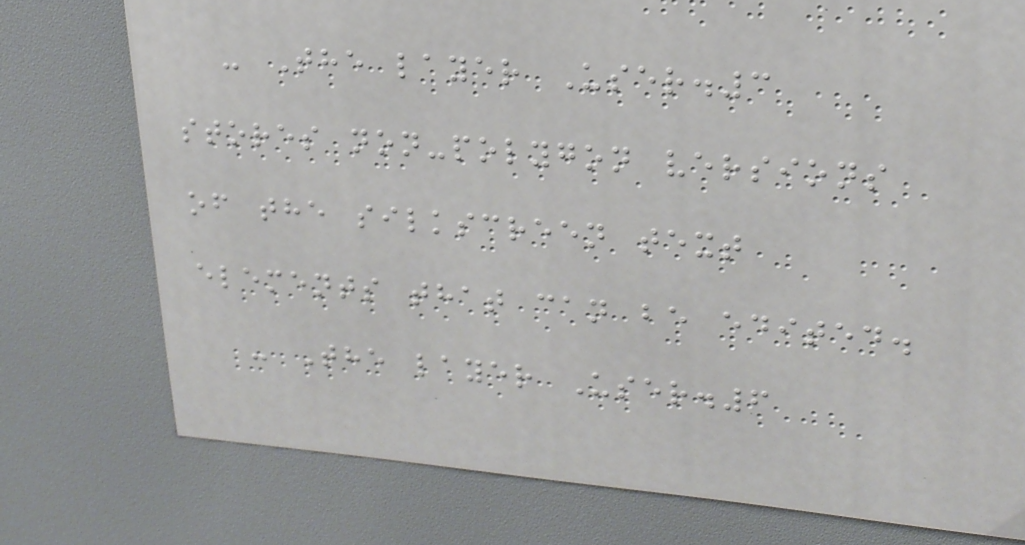- The layer User.3
stores non-polygon versions
of the silkscreen text
elements that can be edited.
- The layer User.6
